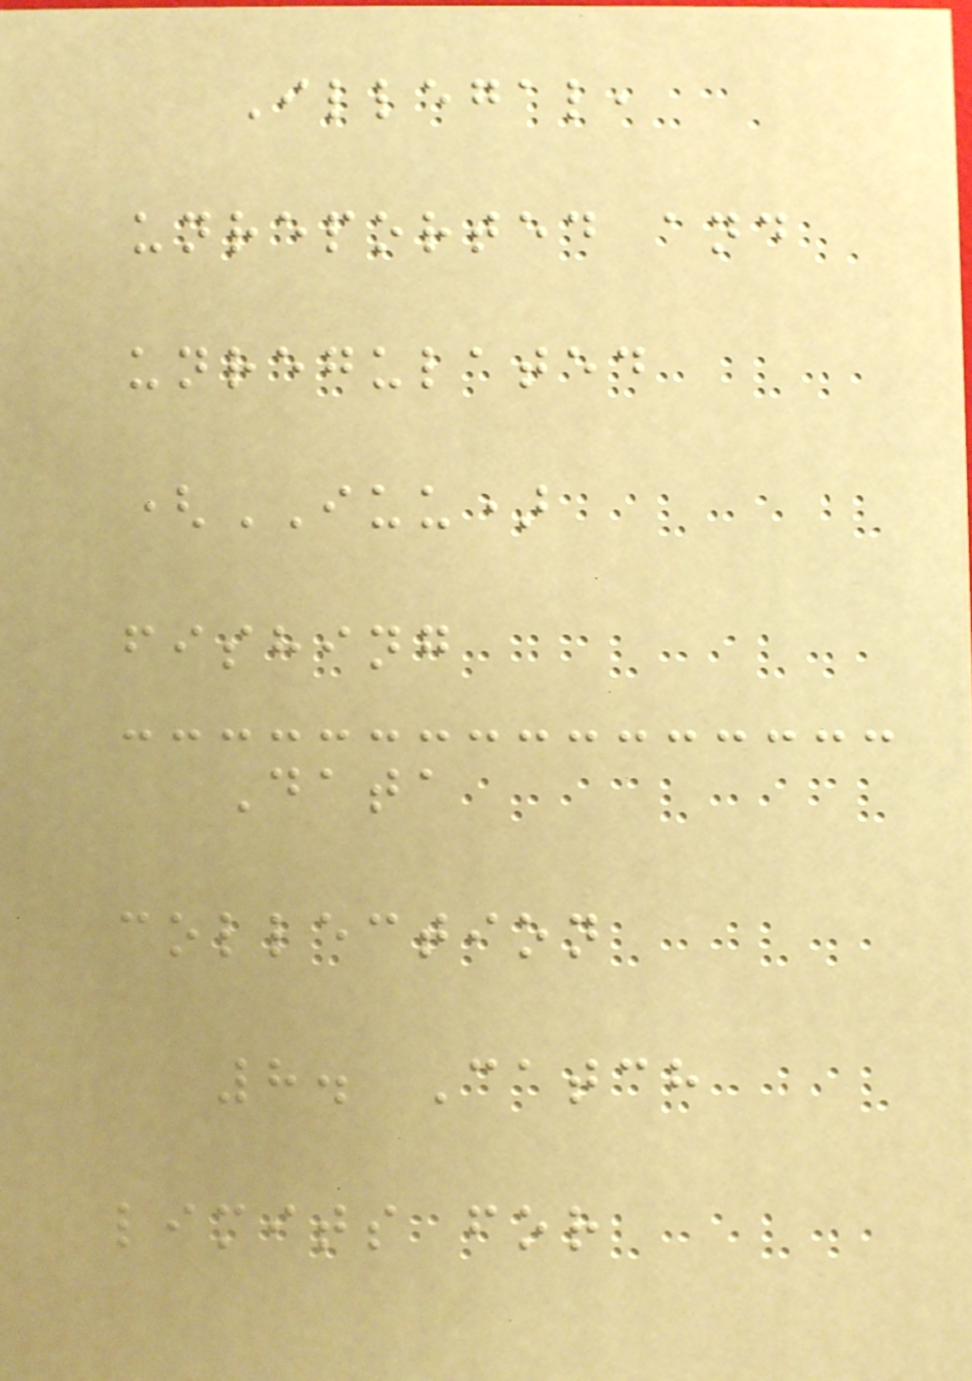Illegal,
unreported and
unregulated
(IUU)
fishing
Data
collection
8. Catch
limits for
